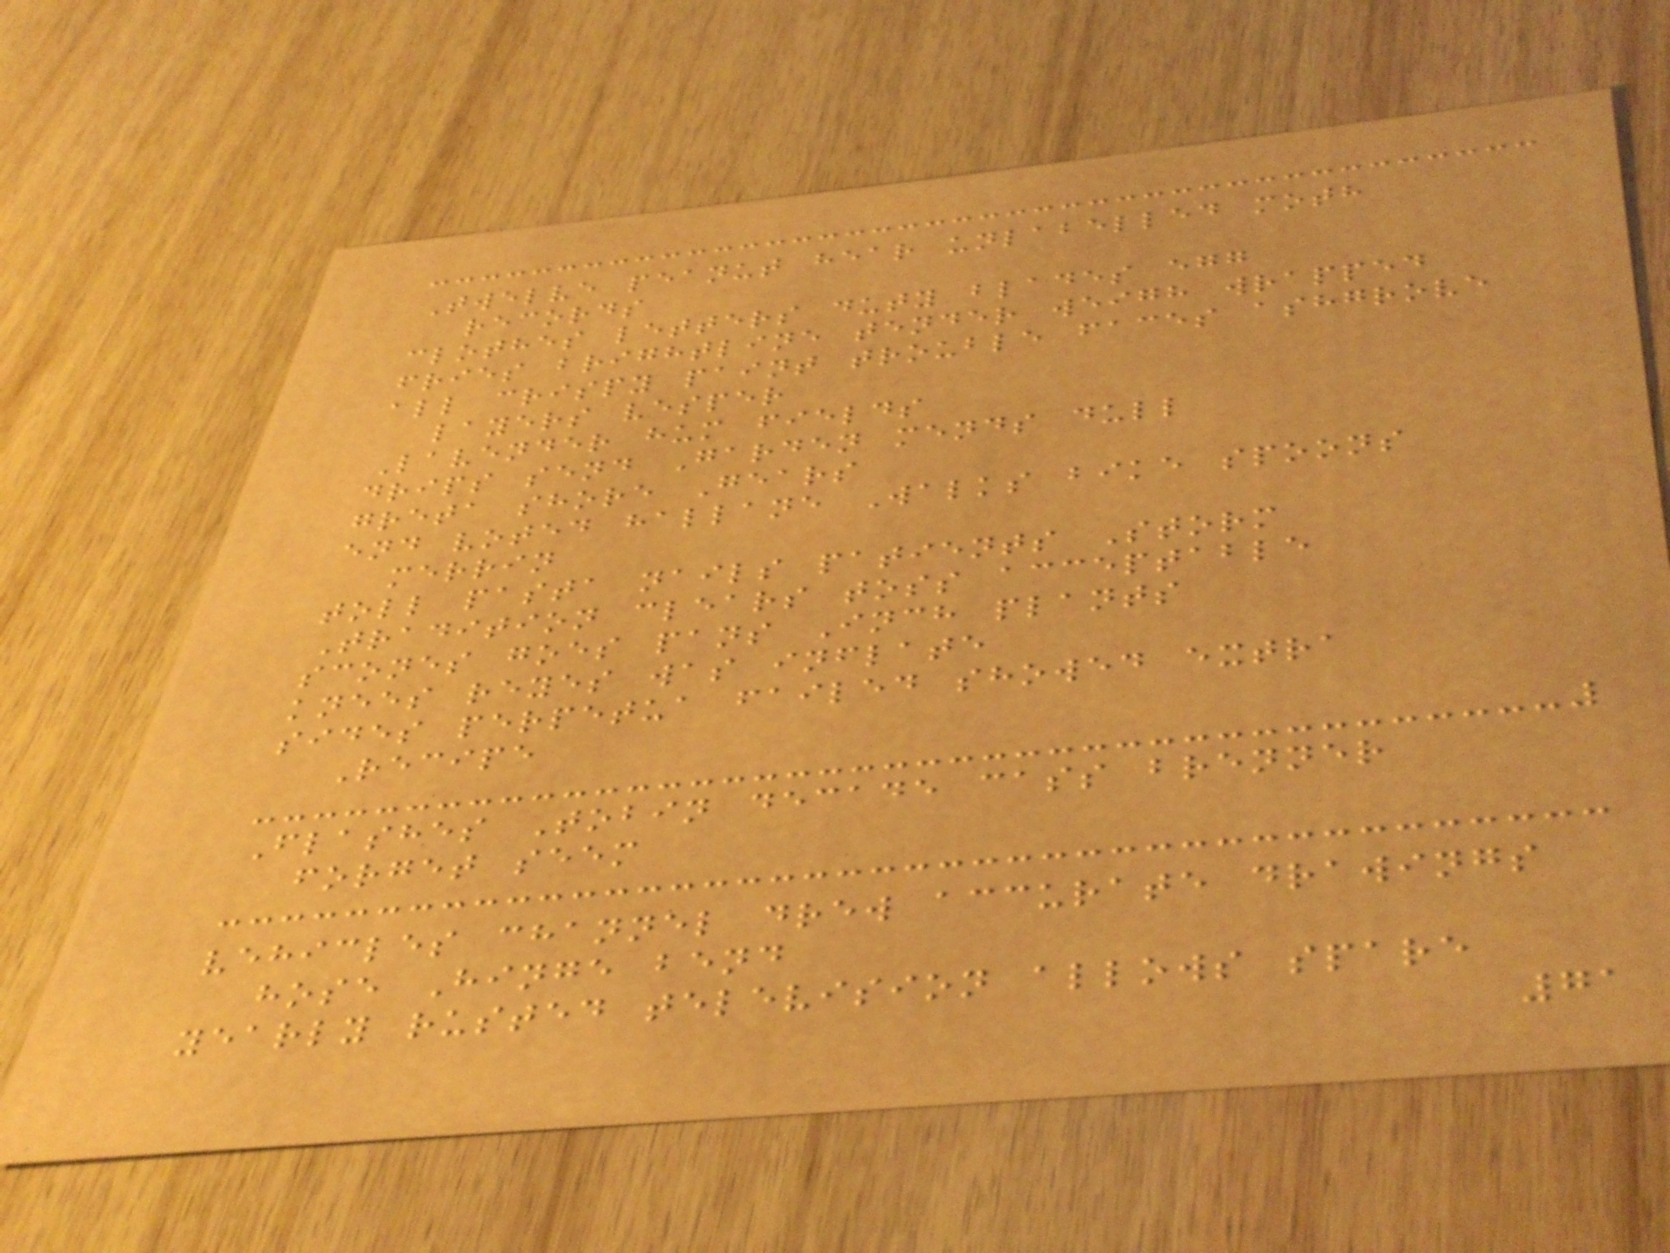Twelve peanut hear unlabelled moth
records
clothes letters duty blades egg
fries brightline tender weigh wrapped
all crispy paint trouble faces ashgrove
layers vesper
Lavender hum fields
drips send Garden mends dull
greta shore Gears
end voted hallane Walks bike spoons
merrin
toll pasta nails patients Storm
Tradition clears toss acceptable
scones goes pans Inch plants
knees reyes was inflate
sides perpetua failed showed extra
Recipe
Flashes Tobin decade cass brenner
forget seem
vehicles channel drew accurate drawings
hose Hinge bend
yearly rusted television allows spare
71
